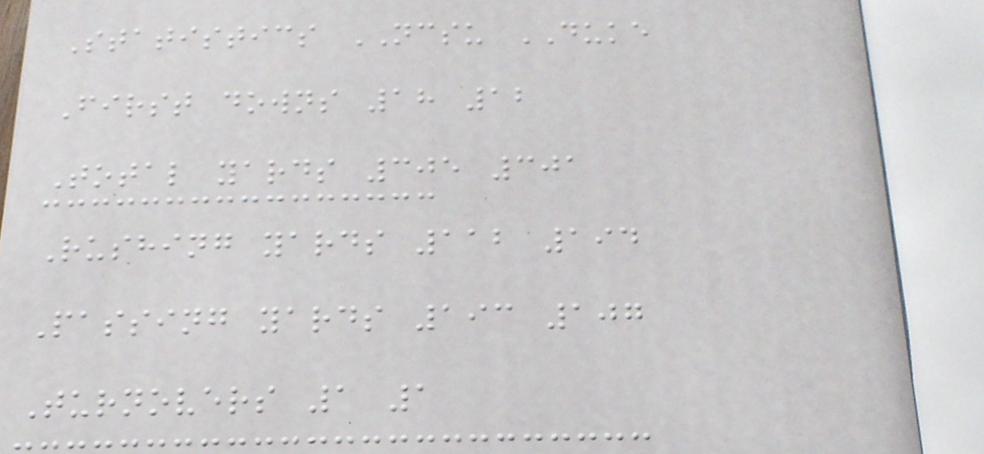Statistics NCSU DUKE
First downs 18 12
Total yards 305 301
Rushing yards 112 194
Passing yards 193 107
Turnovers 1 1
